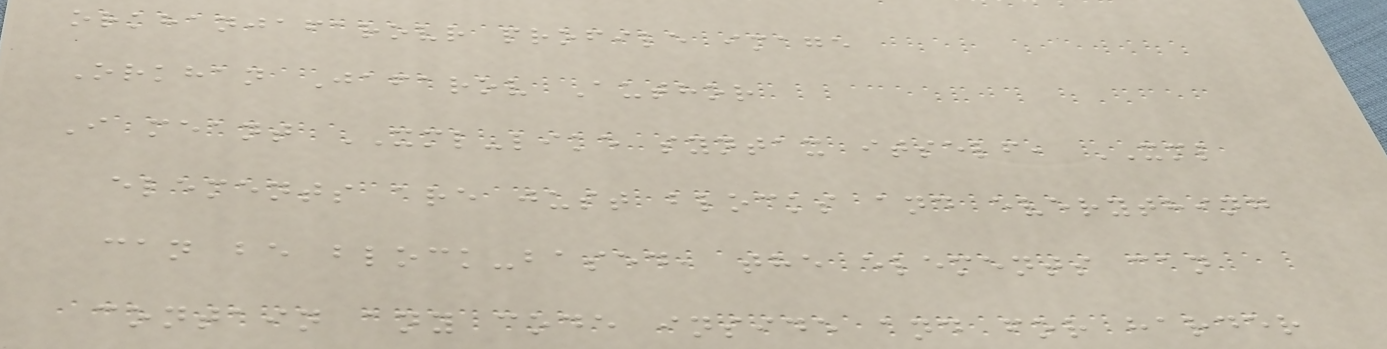orkhanjafarovr profile image
Orkhan Jafarov Author
I meant XML-like syntax itself, XML
elements are just blocks and everything
can be block-based, the elements can
contain any code inside and for harder
